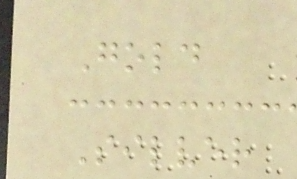Gold
Silver
